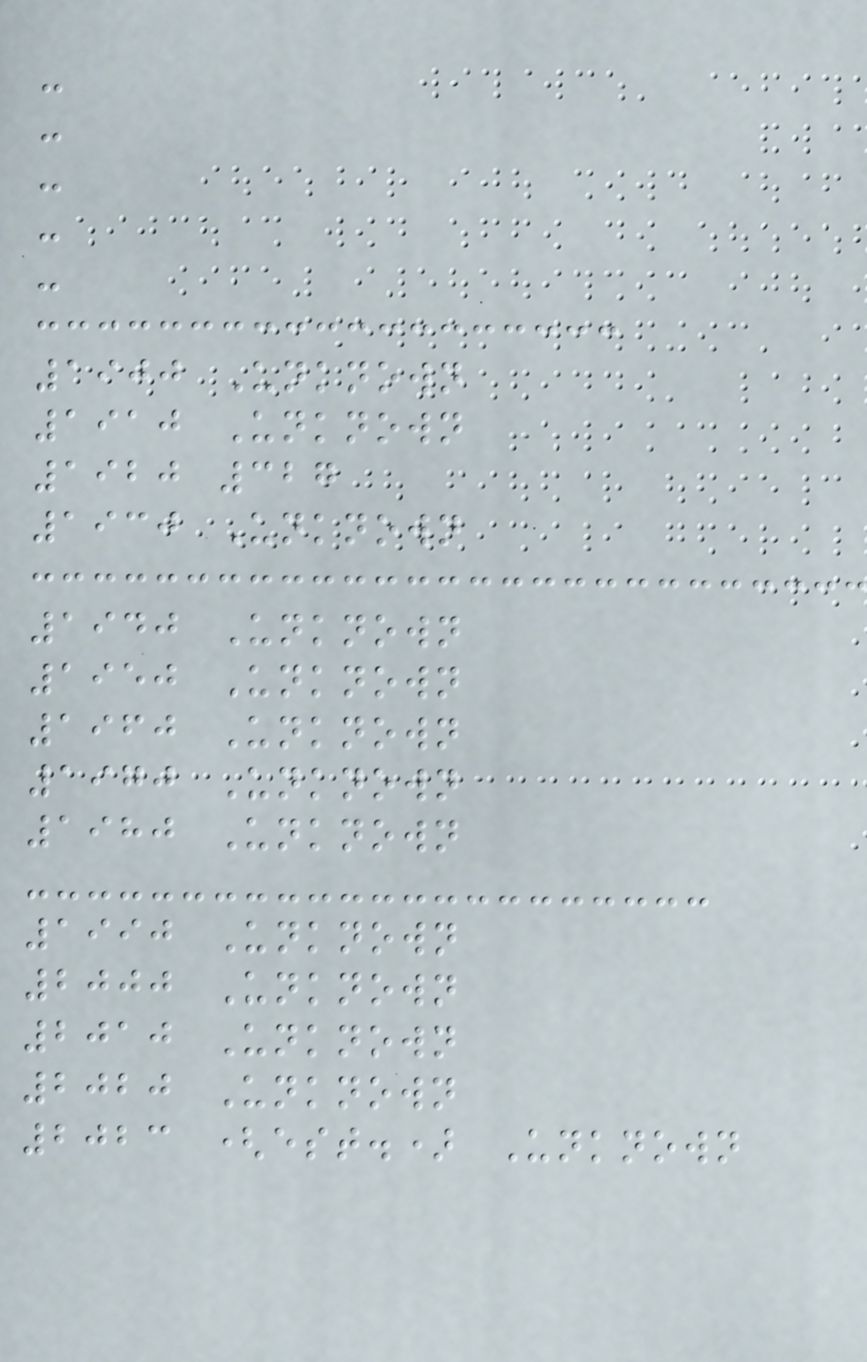-
-
-
-
-
1900 Unknown
1910 Unknown
1920 327
1930 Unknown
1940 Unknown
1950 Unknown
1960 Unknown
1970 Unknown
1980 Unknown
1990 Unknown
2000 Unknown
2010 Unknown
2020 Unknown
2023 (est.) Unknown
